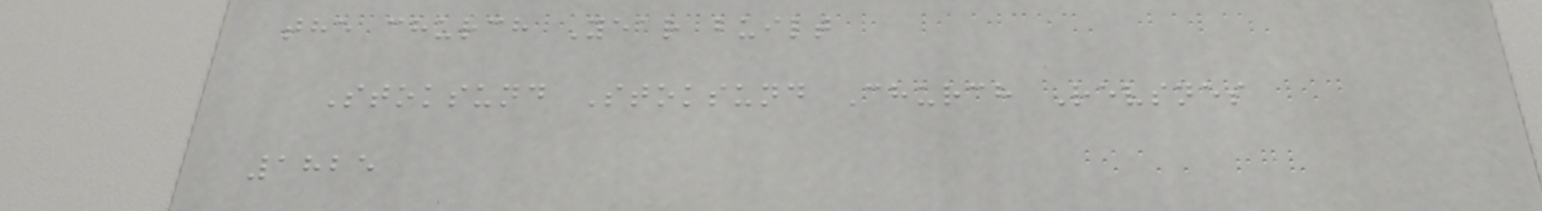the church Year built
Stoksund Stoksund Church Revsnes
1825
